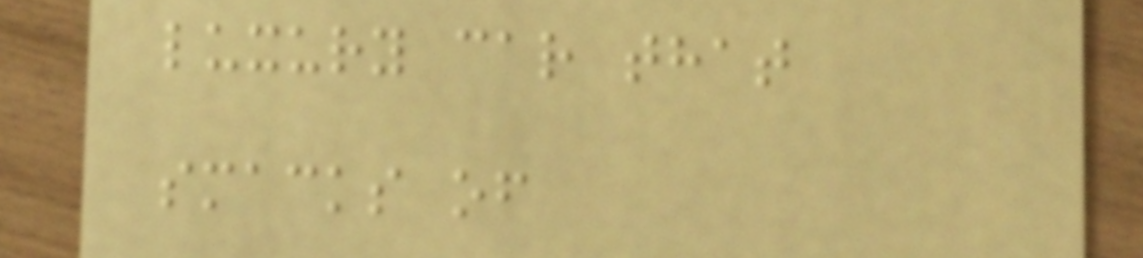luxury car that
smacks of
